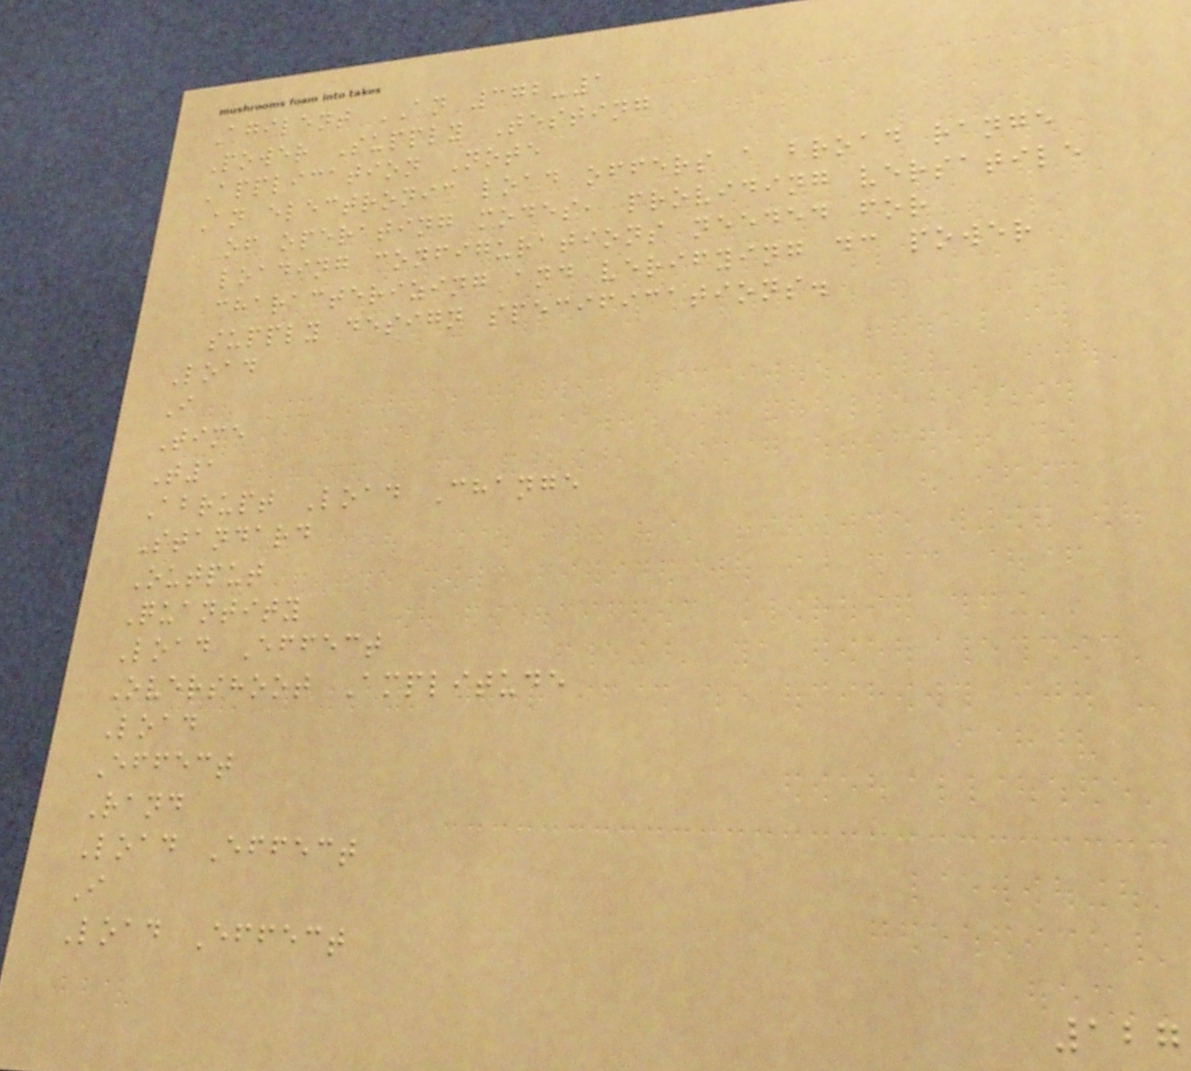Agilent AN 372-1
Power Supply Testing
Application Note
An electronic load offers a broad range
of operating modes, providing versatile
loading configurations needed for
characterizing and verifying dc power
supply design specifications.
Load
I
Time
T1
Abrupt Load Change
Standard
Output
Quantity
Load Effect
Overshoot Amplitude
Load
Effect
Rand
Load Effect
I
Load Effect
127
